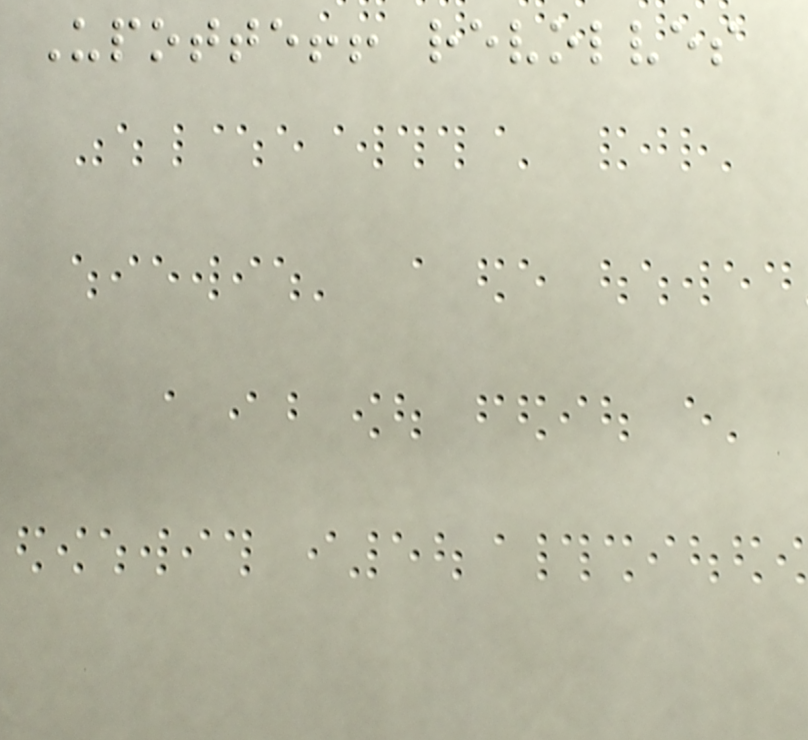Upotte!! revolves
